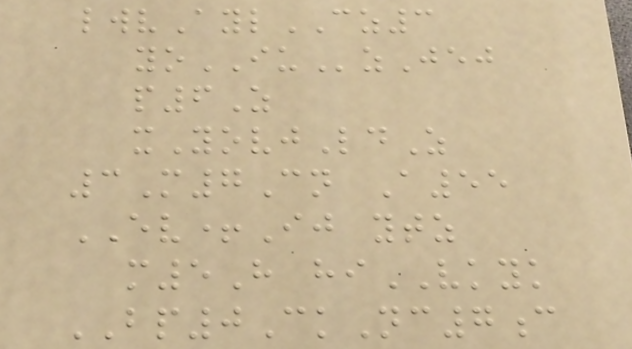lwvAylCZ3
yoIUzJej
p6Z
xYovjLdZ
3M7Cn A55
EV+Ij ytz
m5H hiVKYK
BP0CkNc7c
